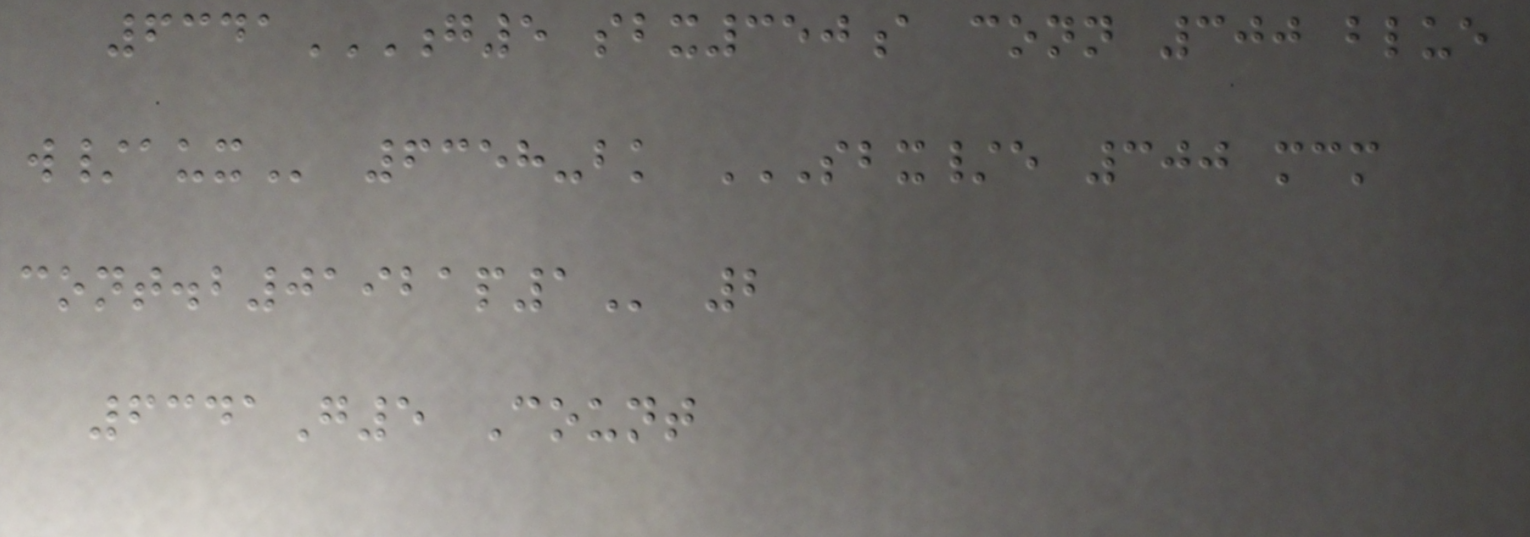6341G5 SBX350A CONN 300 BLUE
W/AUX 6358-bk SBX/E 300 MCM
CONT.B01921P1 2
6341G5 Count
